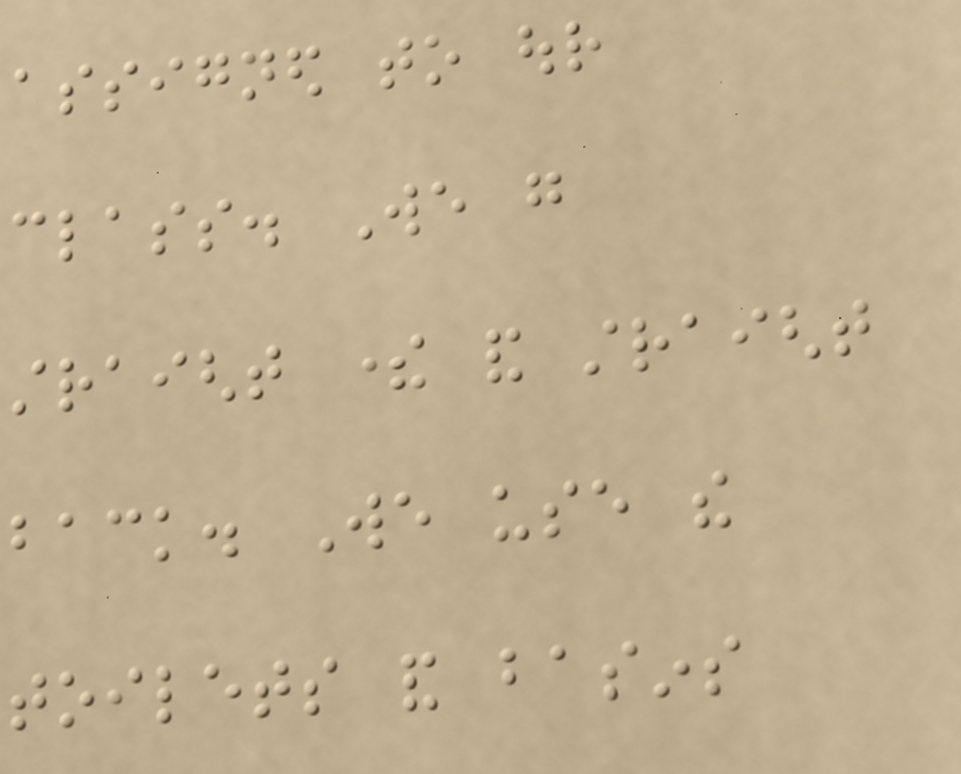assigned to our
class. We go
straight there and straight
back. We use the
toilets and basins
